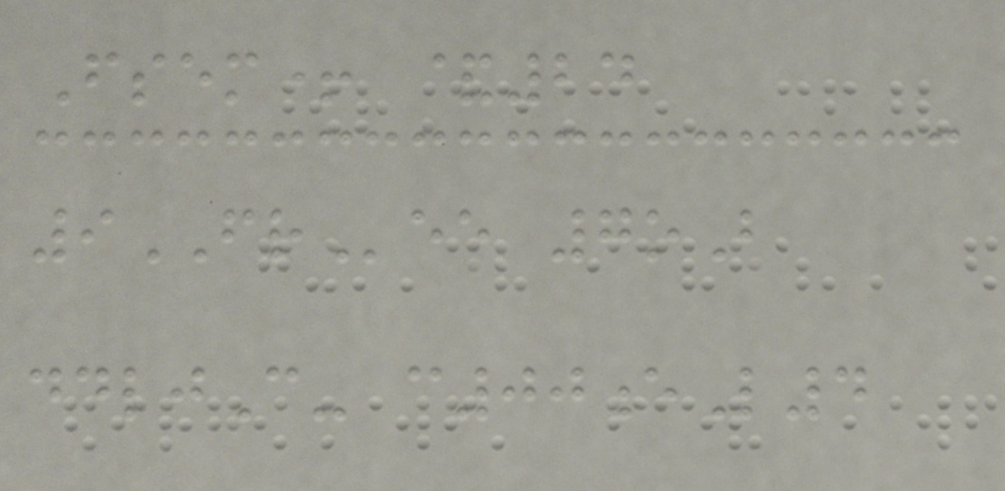Fsem+ &24
9FRee 7oB
ddljC- c00eL4
